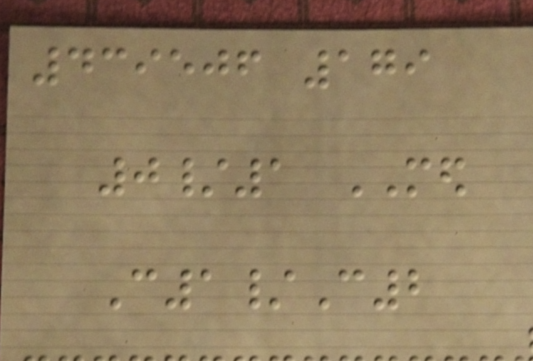439506 179
0/1 MED
C1/C2
